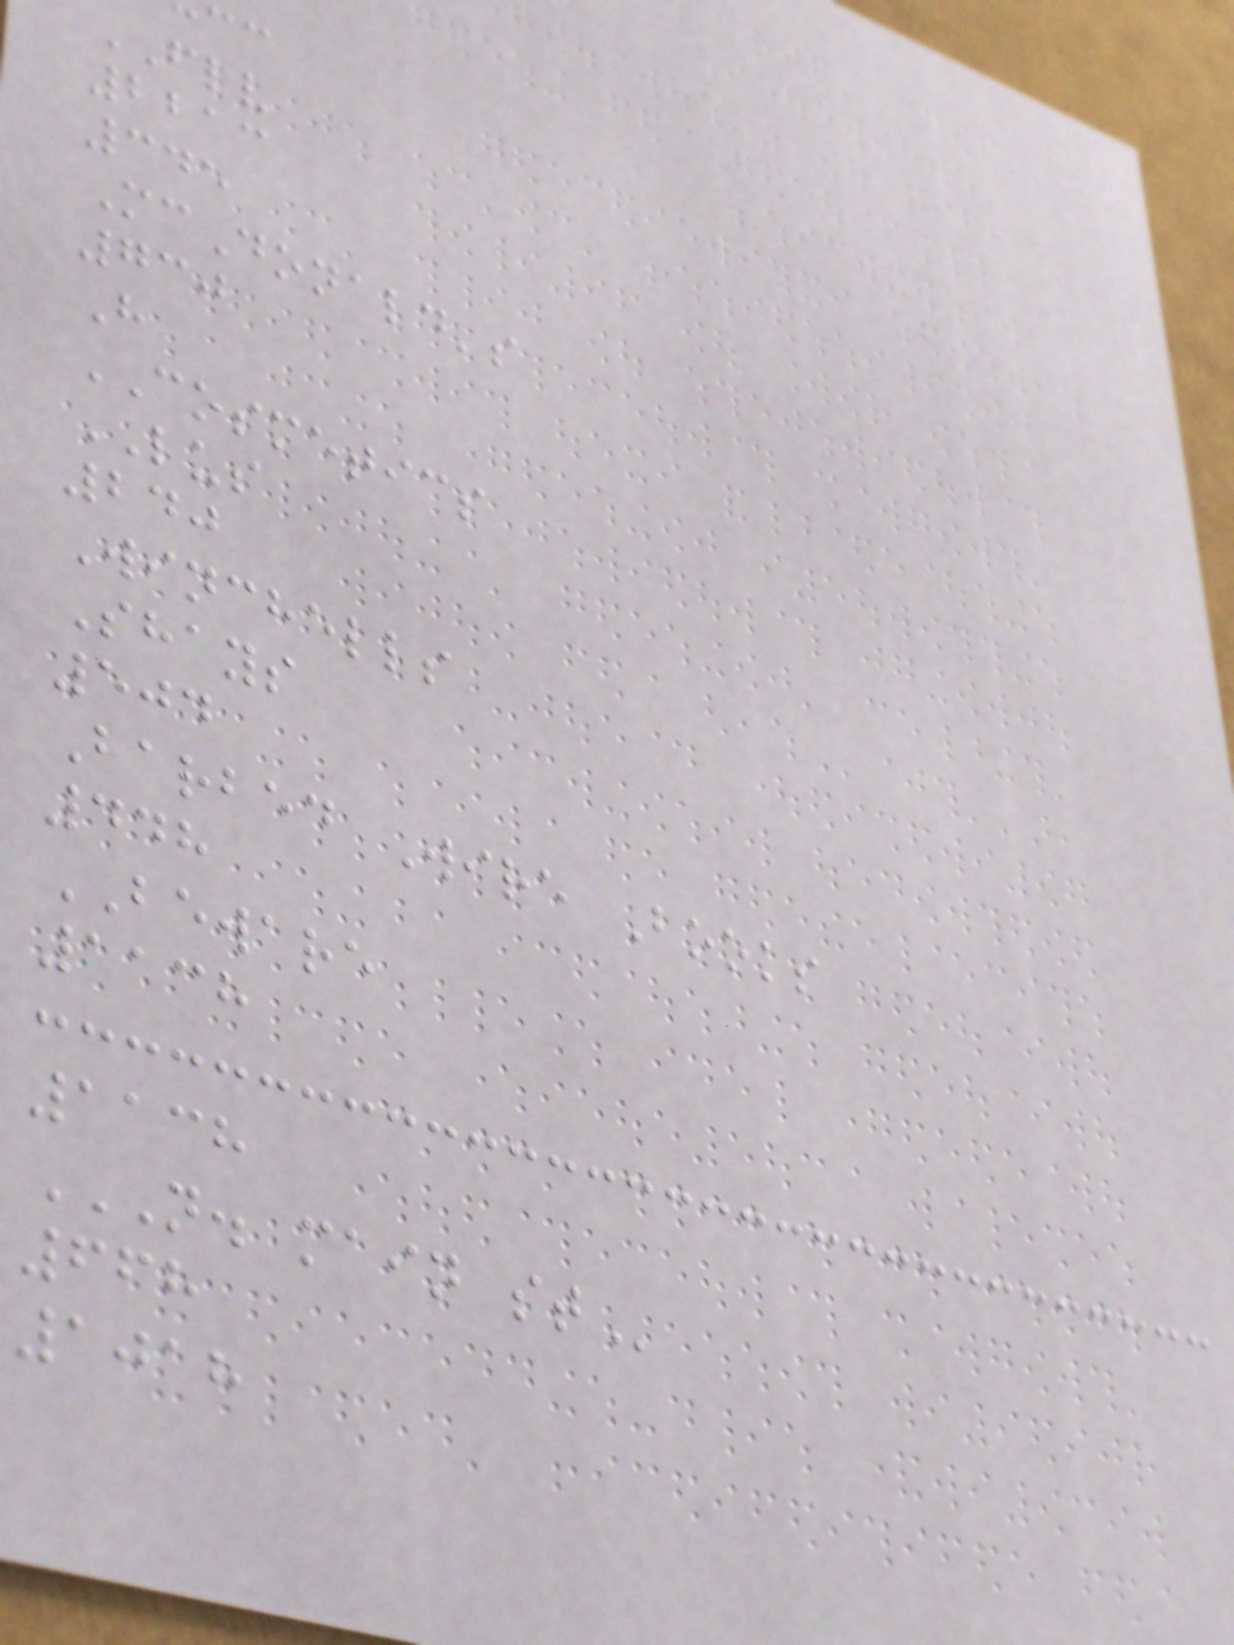FLV
2213
345
McDonald's
730
H
COSMETICS
LUS
240
Winchells
Shays
504
Barbed Wire Books
448
BEWARE
1138
1138
N. MAIN ST
668
1018
